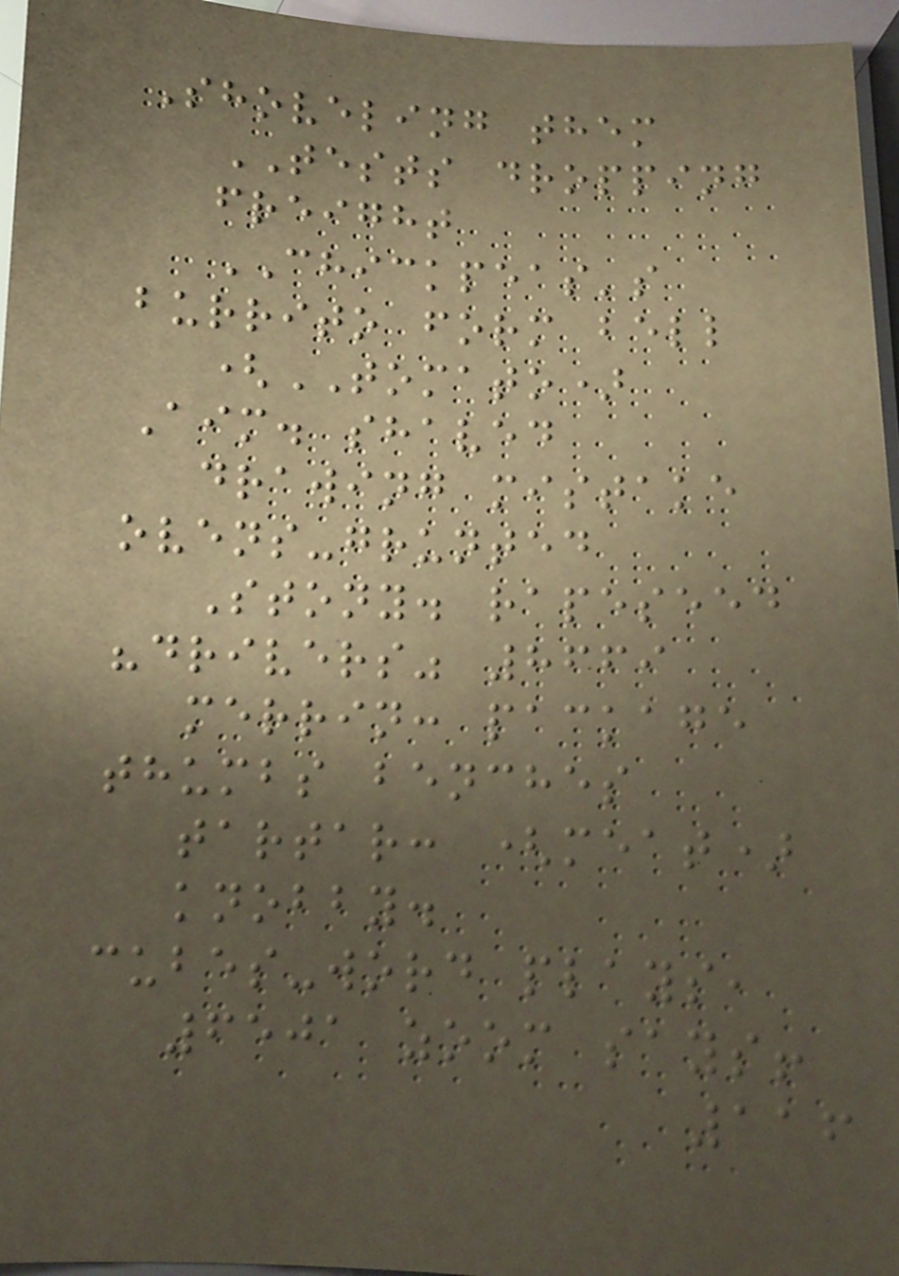Shoveling them
TESTS dropping
freight
CHICKPEAS's
burrito form bell
(TOMATO)
Aim. shaved
drawing mistake
ovens-grunted
Stony. rapeseed
"drivers" 8669
merrin: package
thumbs benches
tartar: (meat)
knobby.
cubes-word plays,
6501 zoom says!
116
